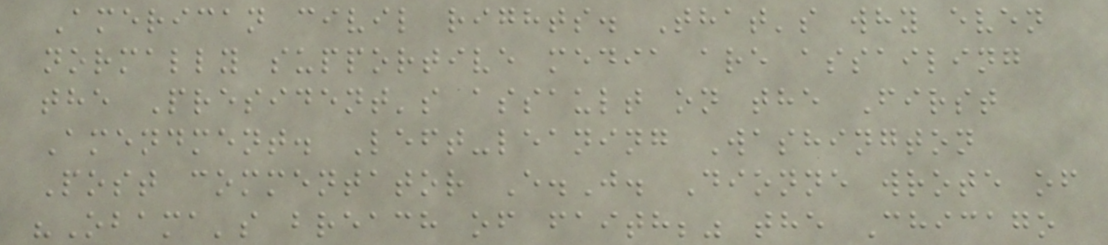American civil rights. That's why even
normally supportive media are assailing
the President's assault on the First
Amendment. Left-leaning Washington
Post commentator E.J. Dionne wrote of
"Obama's breach of faith;" the Chicago
